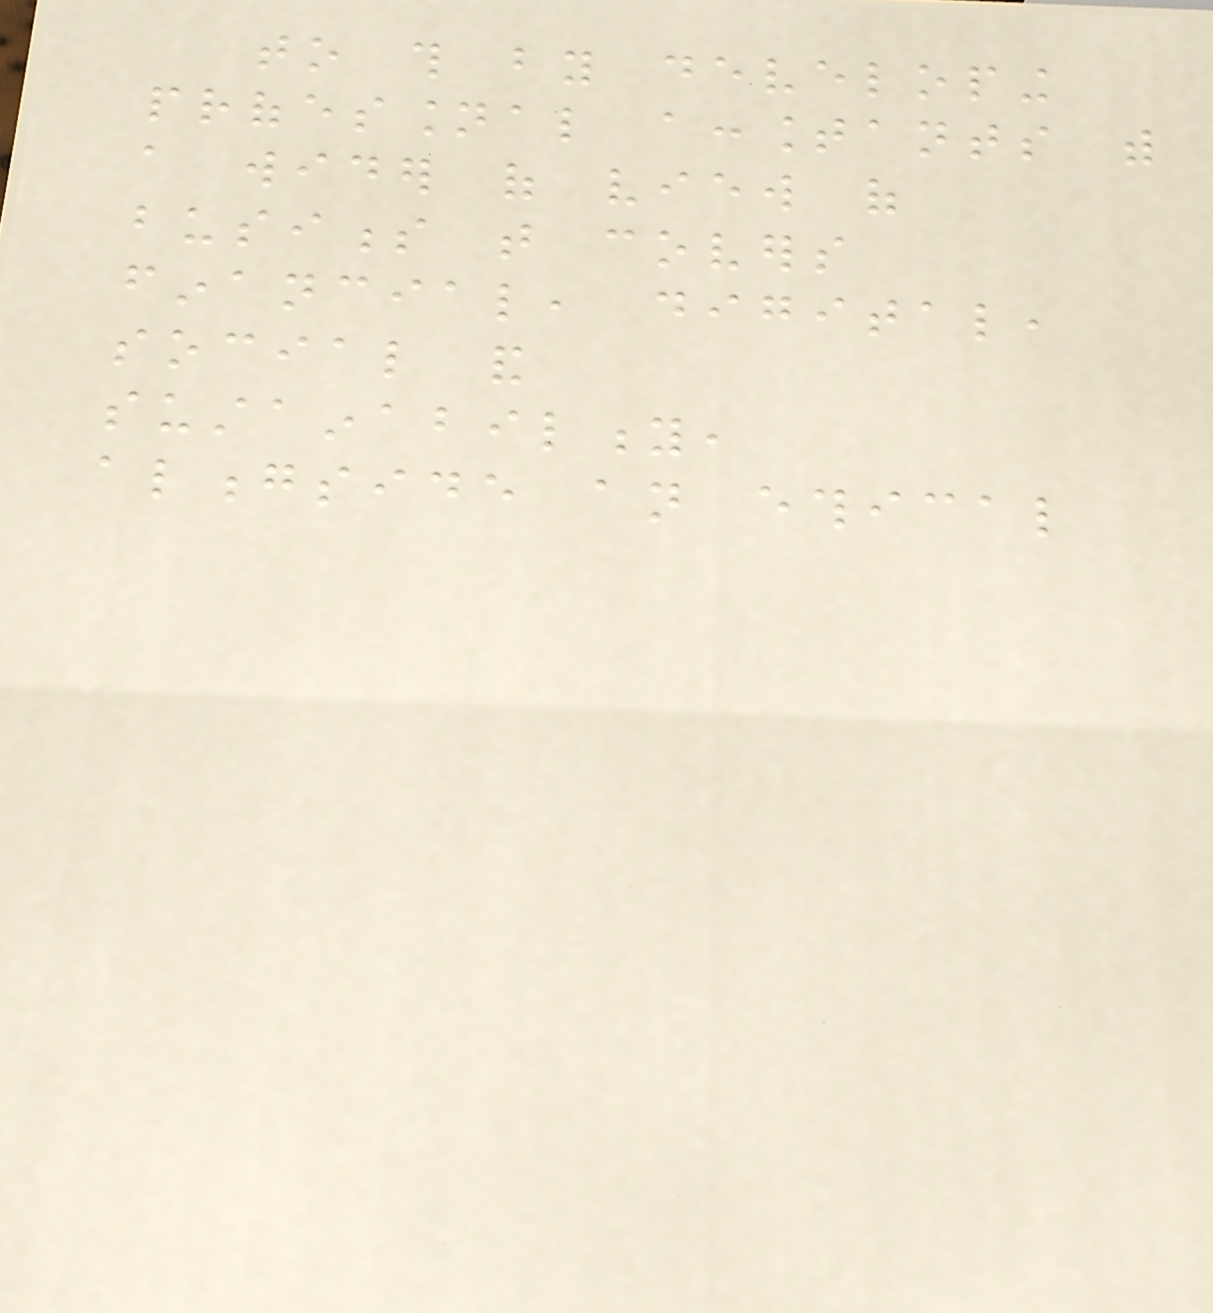to this by developing
professional accountants with
a wider of view of
business that covers
financial, digital,
social and
sustainability,
alongside an ethical
